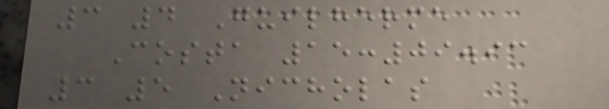3 4 Guilherme
Costa 15:09.93
3 5 Nicholas
